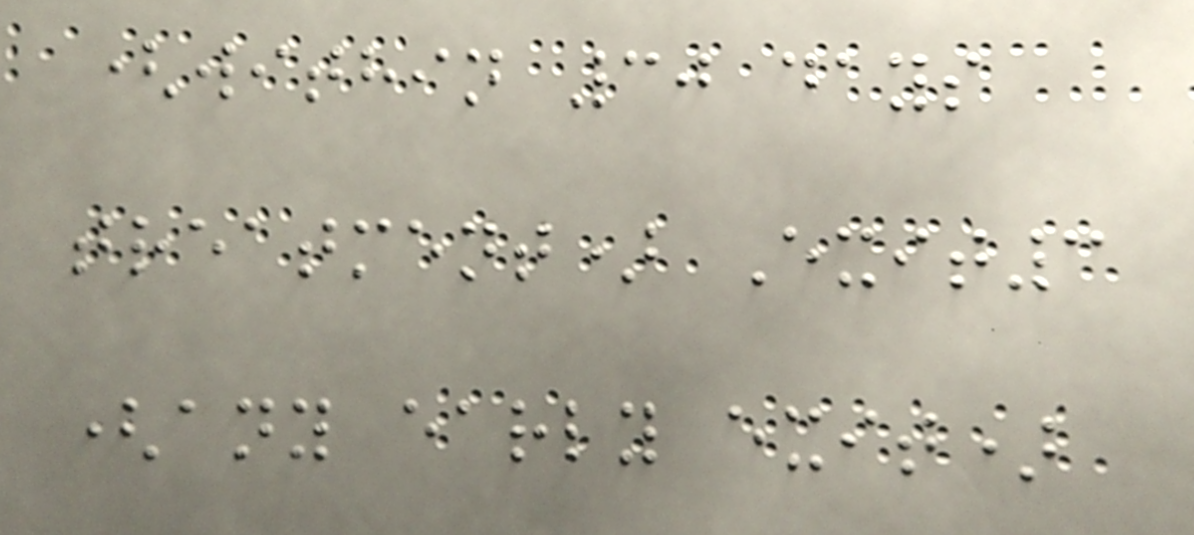(within 30 days
treatment) Exit3
(any early exit)
